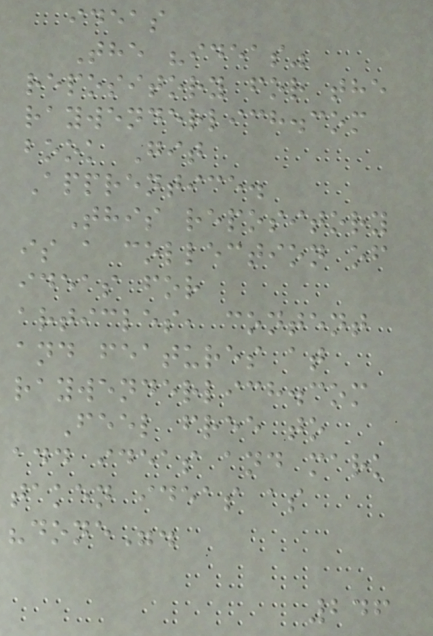ideas
The "ideas"
repository for the
raywenderlich.com
book Git
Apprentice.
This repository
is a collection of
ideas for
articles, content
and features at
raywenderlich.com
Feel free to
add ideas and mark
taken ideas as
"done".
246
